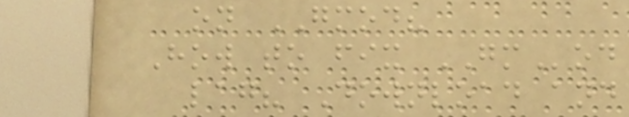on GMOD?
How to fix GMod
lag? Download and
